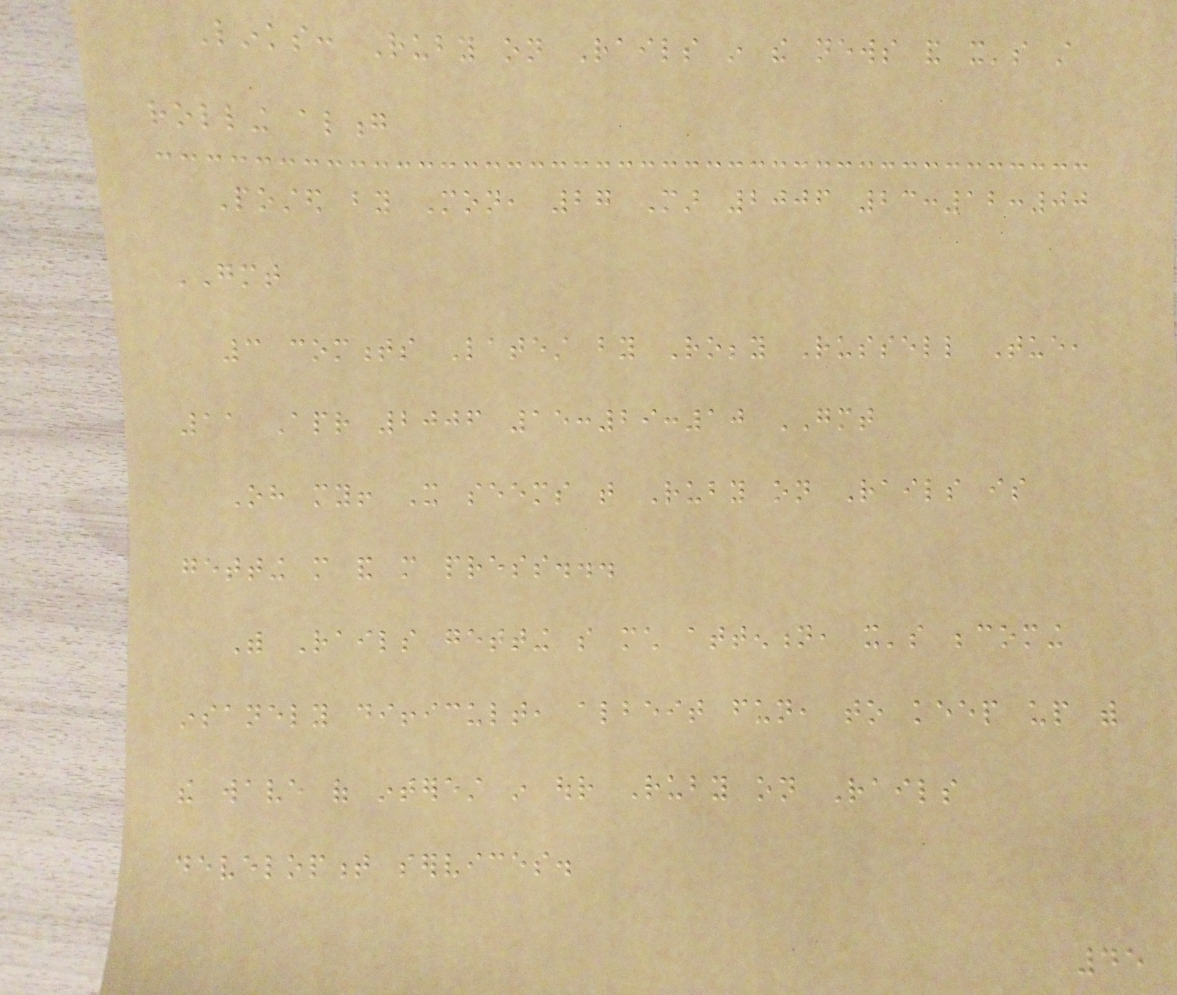Links: Ruby on Rails in the news and it's still
rolling along
Posted by Mon, 27 Mar 2006 23:12:00
GMT
3 comments Latest by Robby Russell Tue,
11 Apr 2006 15:29:10 GMT
Oh my! It seems that Ruby on Rails is
getting more and more press...
With Rails getting so much attention, it's becoming
insanely difficult, albeit fun, to keep up with
the wave of interest in our Ruby on Rails
development services.
45
